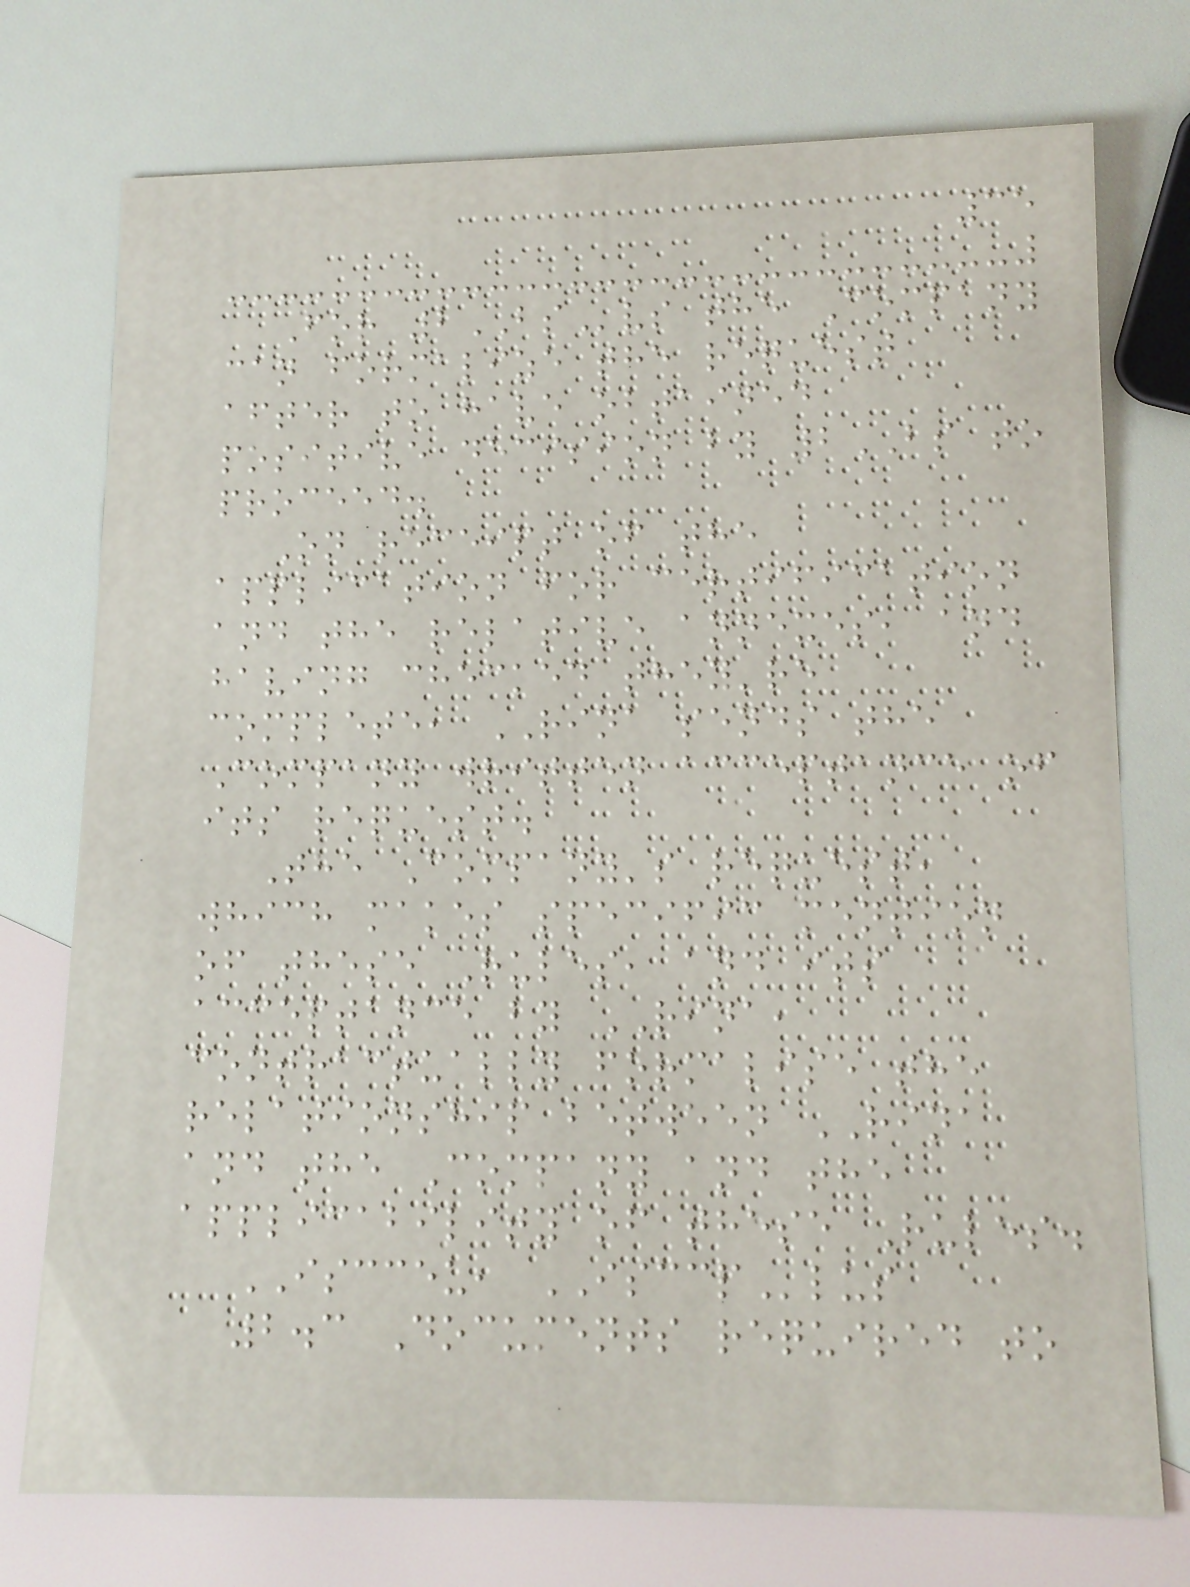35
For 2BSvs the Company
can formalize the request
after to have obtained
positive decision by 2BS to
proceed.
On receipt of the
application for certification
and the relative annexes, and
having checked they're
complete, RINA sends the
Company written acceptance of
its request.
The Company's request,
which makes specific mention
of these Rules, and its
acceptance by RINA,
contractually formalise the
relationship between RINA
and the Company and the
applicability of these Rules.
ISCCEU, ISCCPlus
2.3 Documents required to
